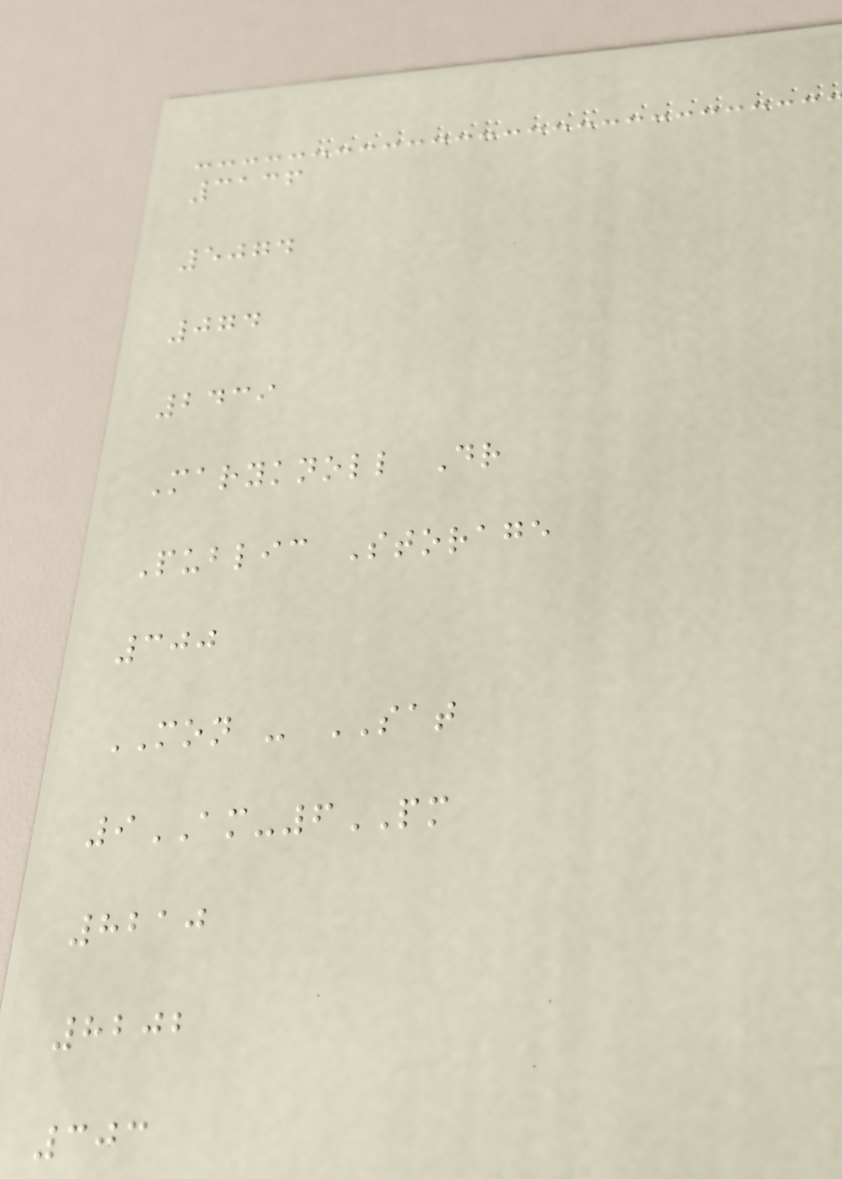3136
5074
074
2439
Maryknoll Dr
Public Storage
300
MON - SAT
9AM-6PM
8210
8202
303
